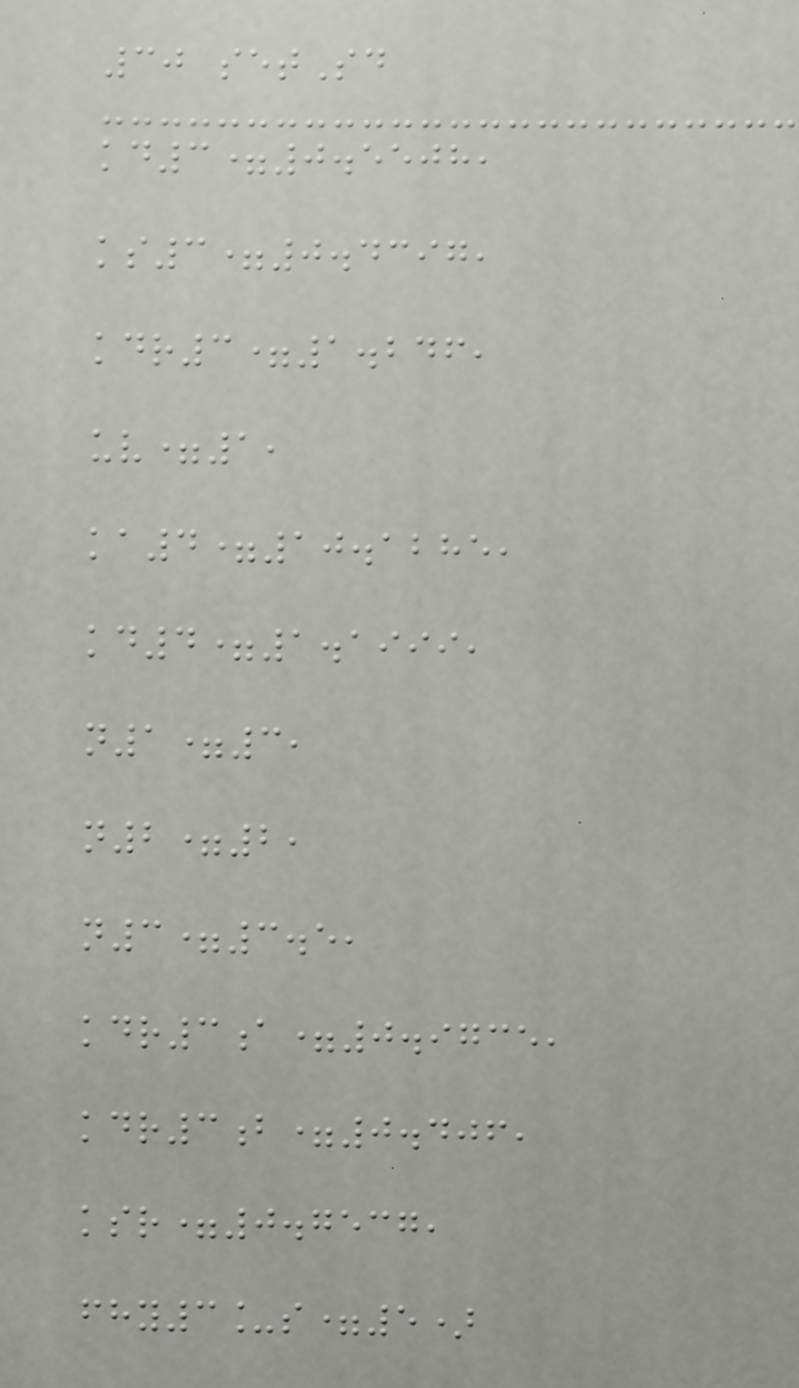30 setSd
kd3=0.5508,
ks3=0.4397,
kdr3=1.246,
uv=1,
ka4=10.1285,
kd4=1.1999,
n1=3,
n2=2,
n3=3.5,
kdr3a=0.9735,
kdr3b=0.406,
ksr=0.7537,
fhy3_s=5)
